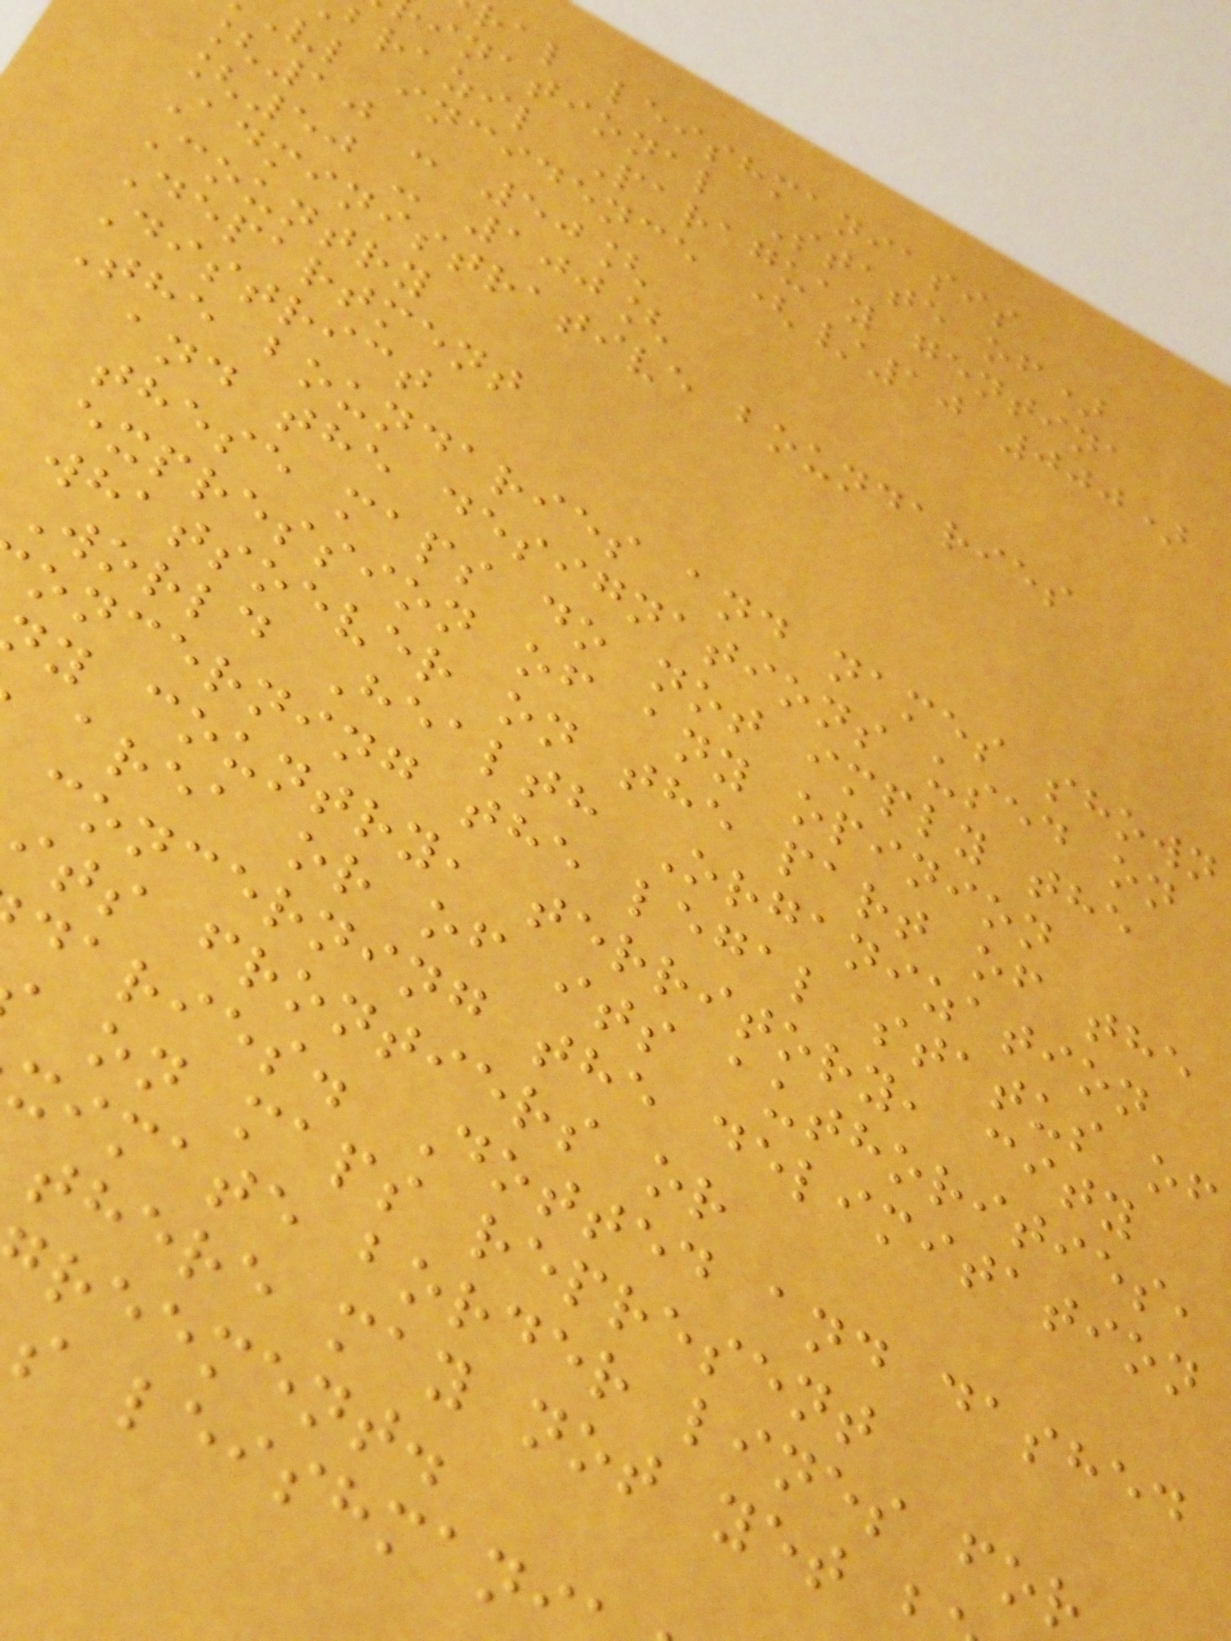ral leishmaniasis
inational State of)
brazil Paraguay gentina
vl incidence (/10 000)
[10 - 50[
[50 - 100[
Administrative boundaries
Country
Department
District
The boundaries and names shown
and the designations used on
these maps do not imply the
expression of any opinion
whatsoever on the part of the
World Health Organization
oncerning the legal status of
y country, territory, city
area or of its authorities,
concerning the delimitation
its frontiers or
daries. Dotted and dashed
on maps represent
ximate border lines for
there may not yet
reement.
s leishmani
